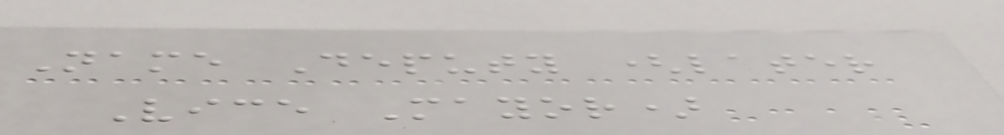Name Deputy (later
Vice Mayor)
